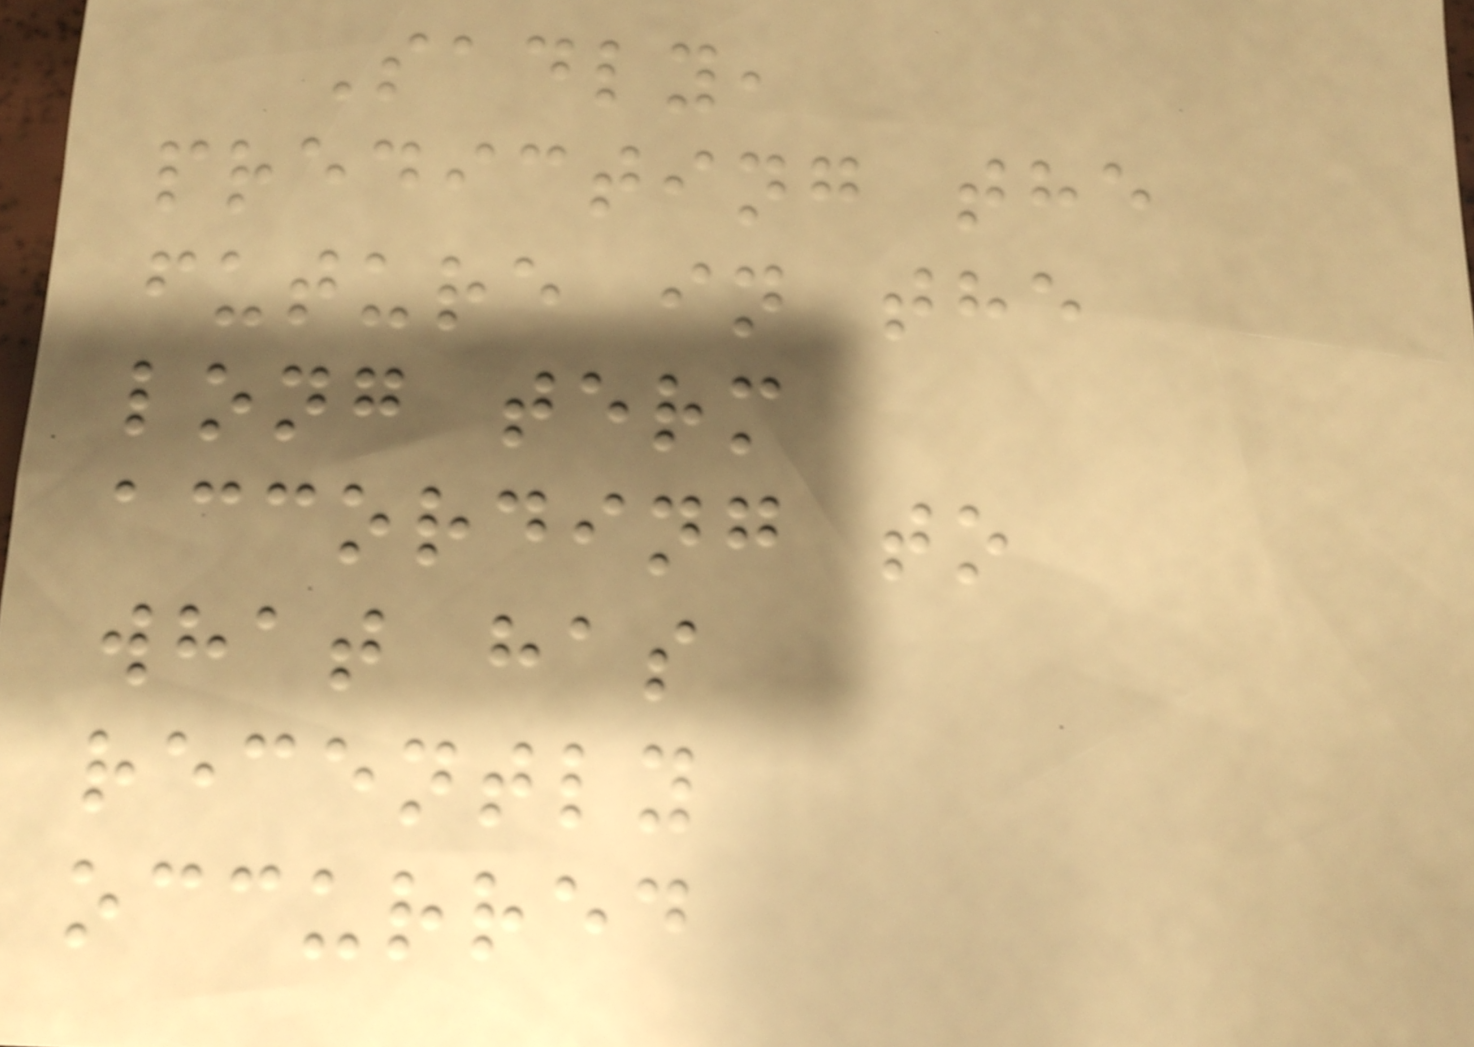Sadly,
predicting the
future in the
long term
according to
what has
recently
occurred
